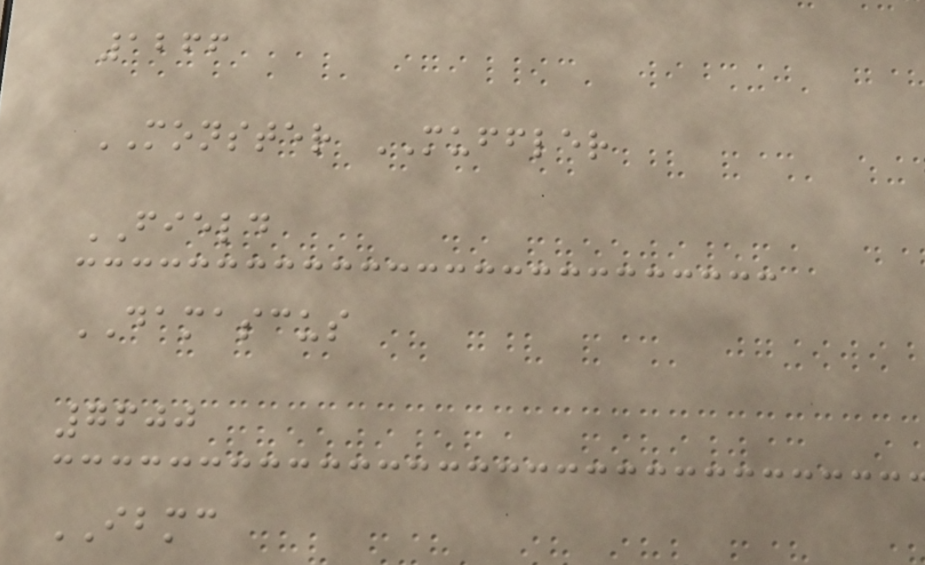1266
MONSTER MUFFLER
FIELD
DAMASCUS
7600
IBMC
